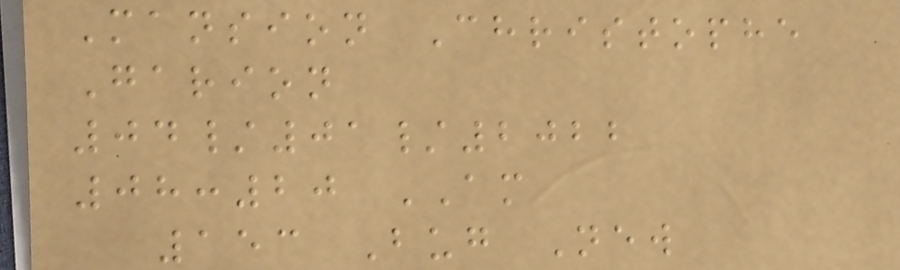Mansion Christophe
Garion
04/01/2022
08:20 AM
153 Bug New
